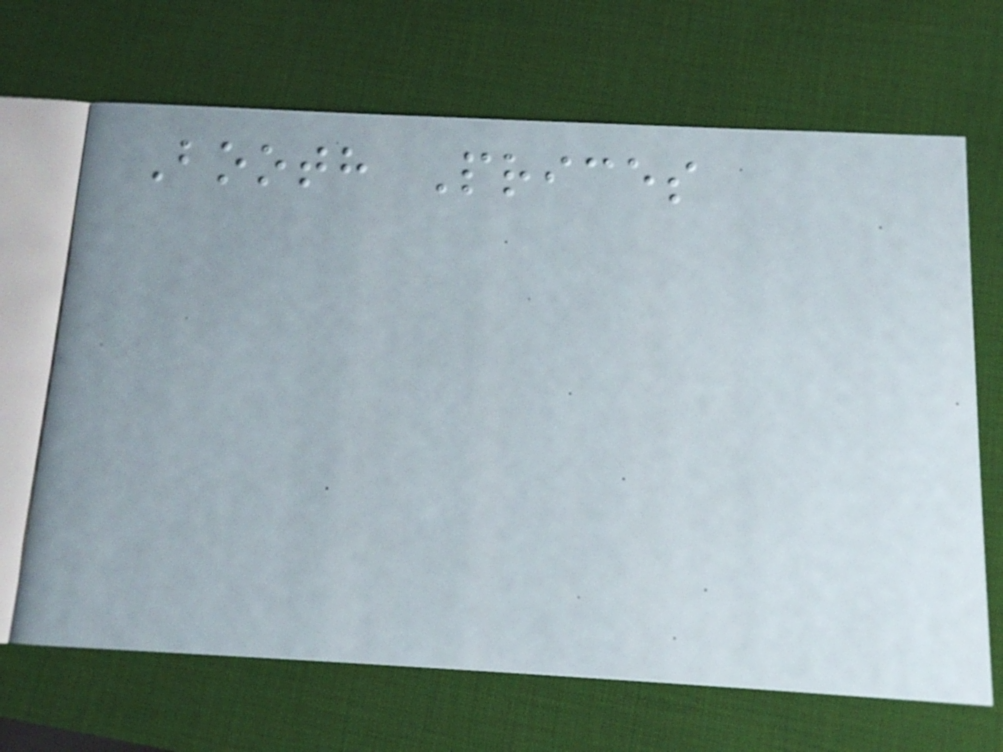Booth Prices
